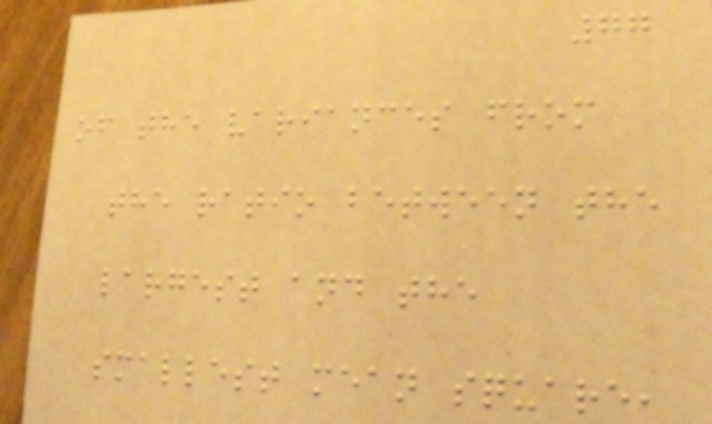77
of the variances from
the ratio between the
largest and the
smallest mean square,
